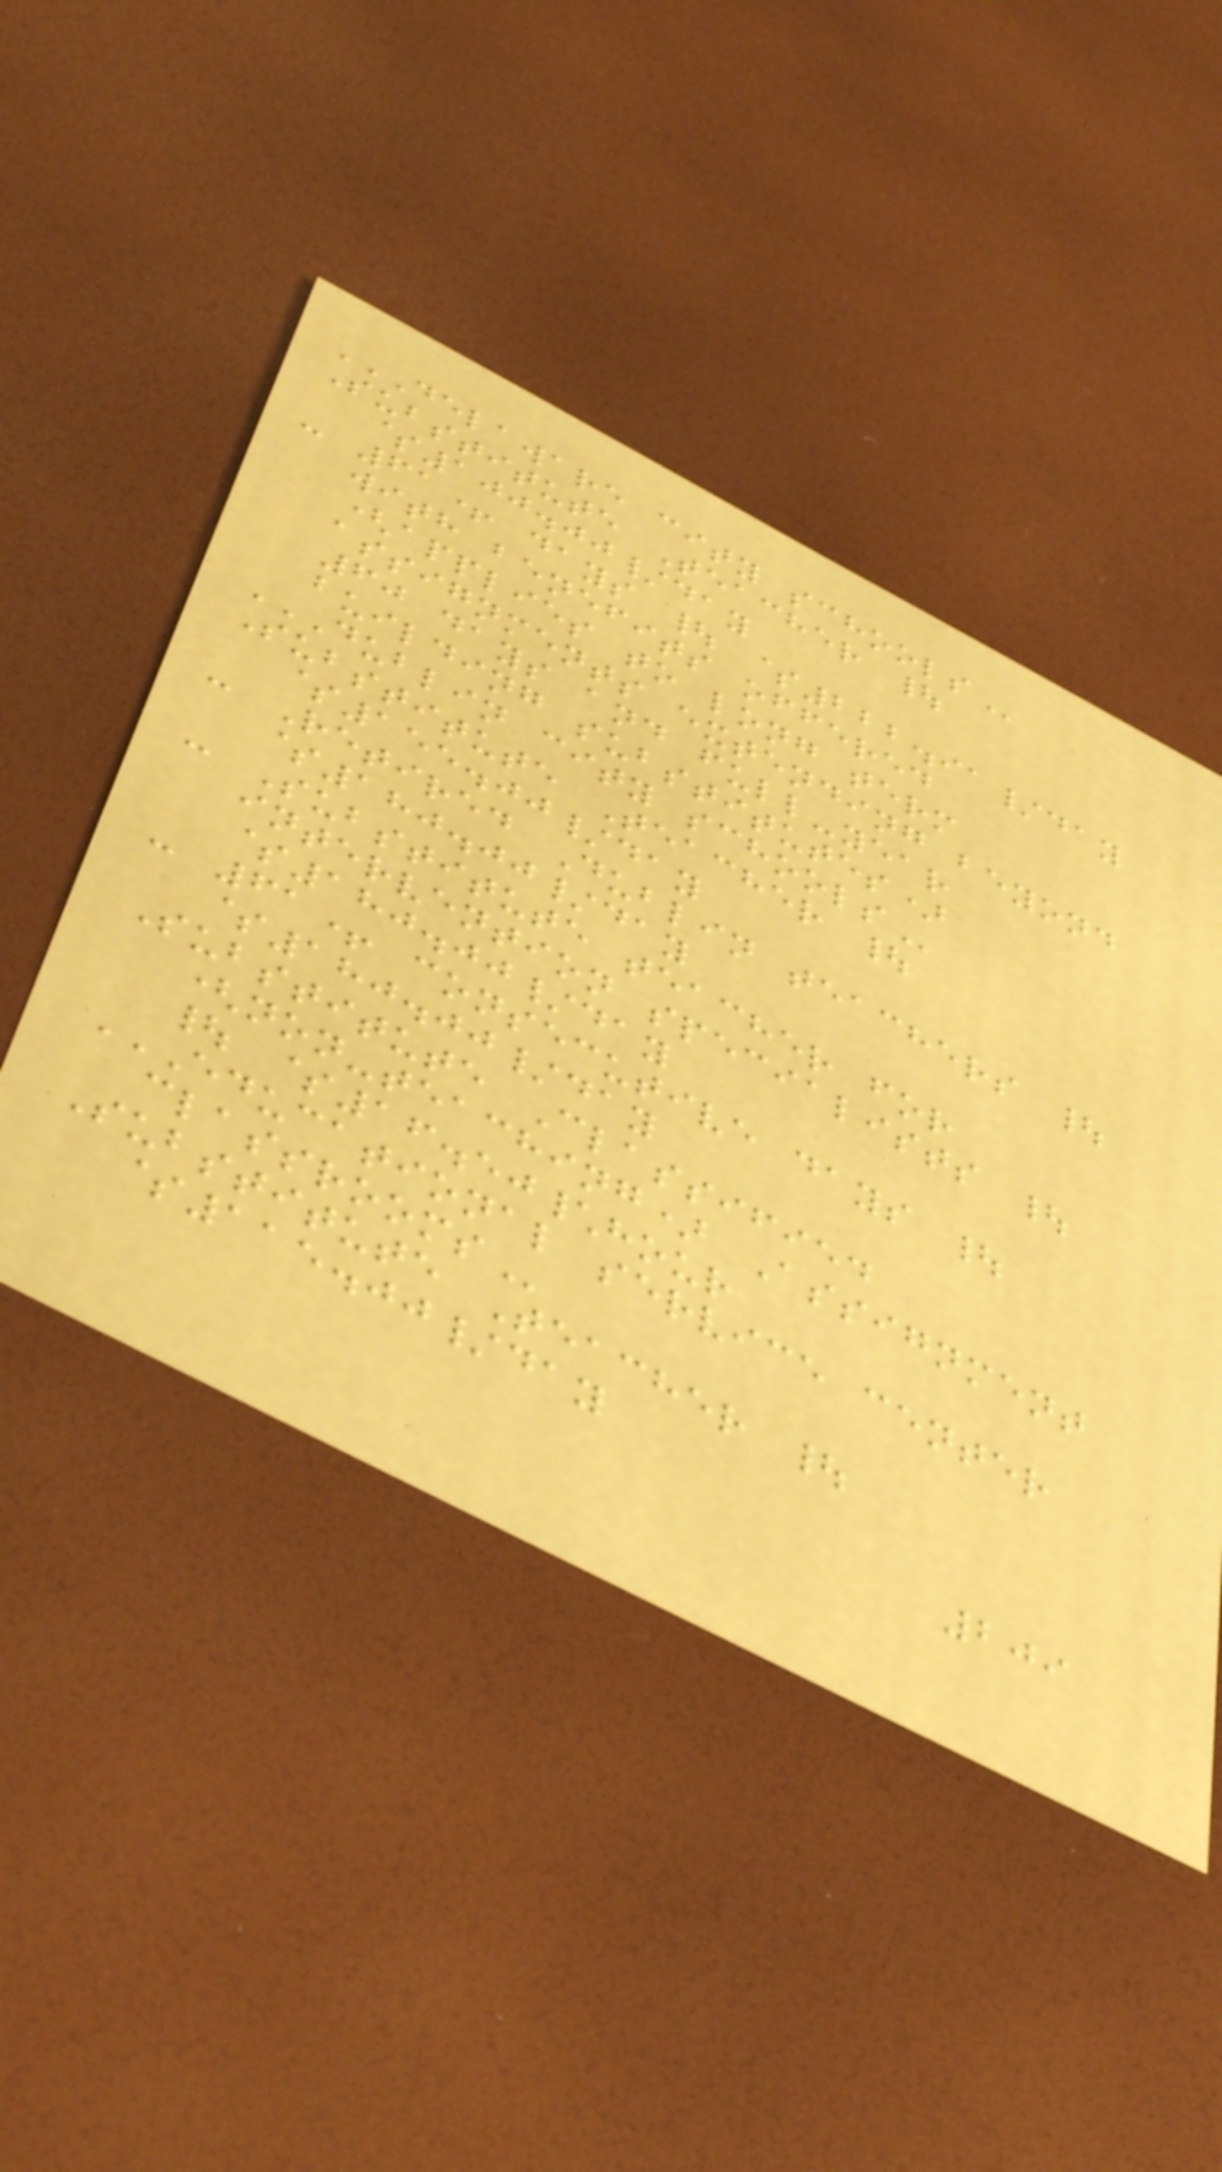DELAWARE CITY SCHOOLS
Substitute Teacher |
$100.00/day
- 61+ days | $222.91/day
with benefits offered
(applies to long term
assignments extending beyond
60 days and full-year
building substitutes)
DUBLIN CITY SCHOOLS
Substitute Teacher |
$155.00/day
- Retired Dublin teachers |
$180.00/day
- Substitute teacher for
intervention specialists |
$180.00/day
- 61+ consecutive days |
$180.00/day
Substitute Classified
(non-teaching) Assignment
| $16.50\hour
EDUCATIONAL SERVICE CENTER
CLASSROOMS
Substitute Teacher |
$115.00/day
209
